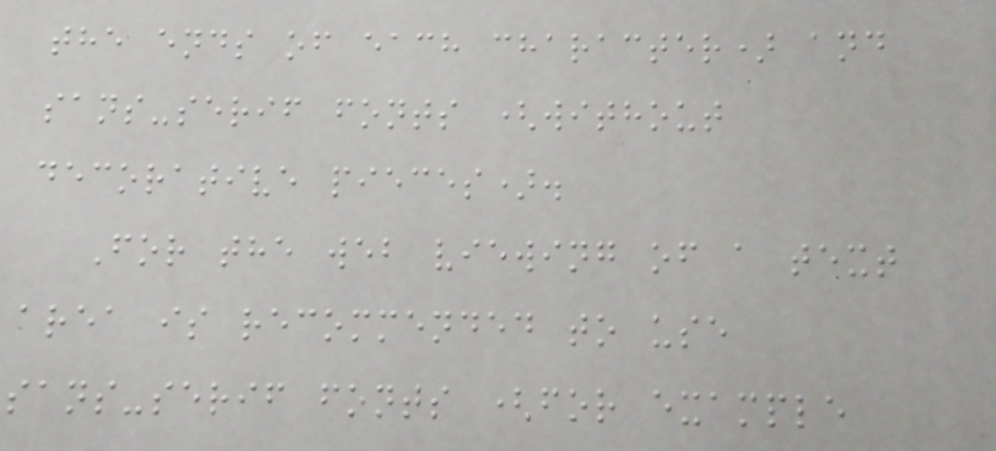the ends of each character) and
sans-serif fonts (without
decorative pieces).
For the web viewing of a text
area is recommended to use
sans-serif fonts (for example
